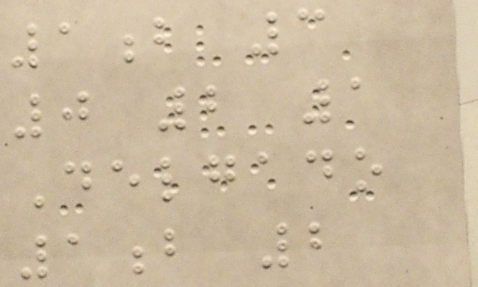1b 3
0 2 1
Delgado
1b 2
